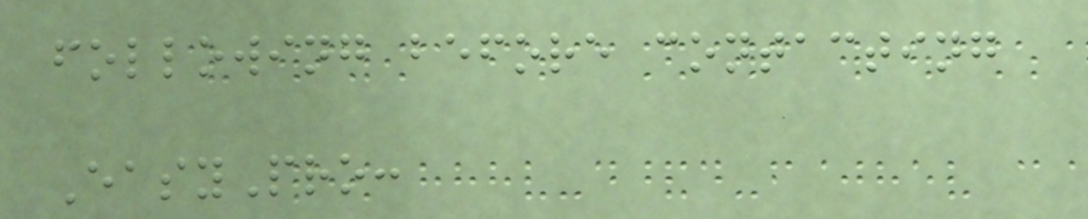following before contacting
EasyPro:
